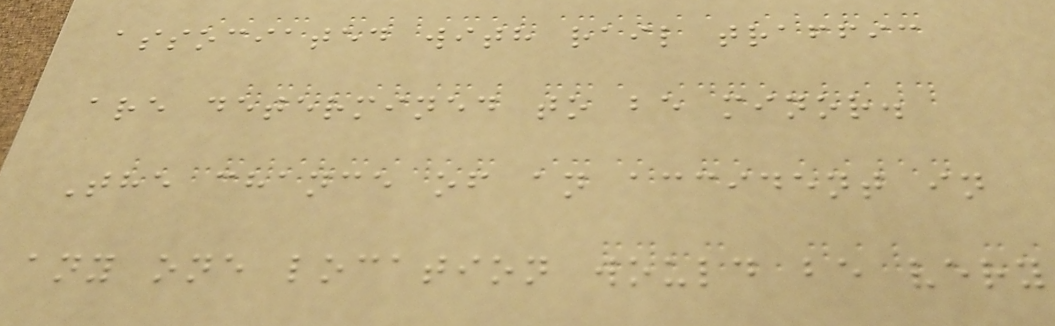associated with rail traffic
are determined to be minor.
The chance of an accident in
any one location would be very
